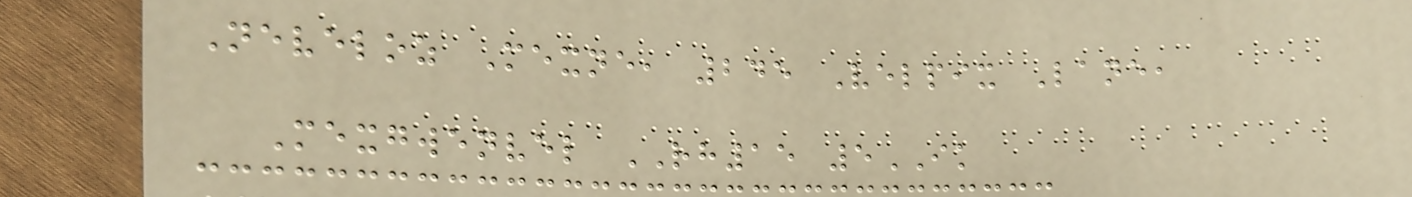Neveloz Mexne, 245 Velpix Lane,
Mexgwenvel RH15 5IK
